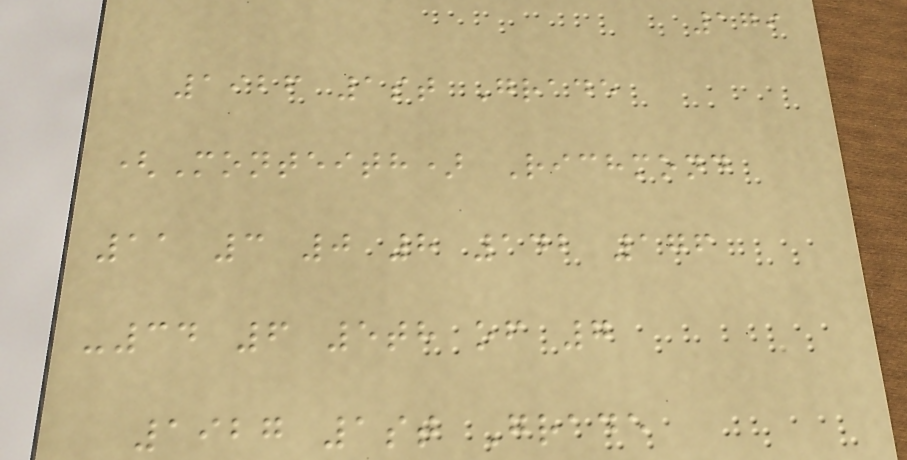179
1926 1st Grade
(Monteith) Richmond
11 3 0 8 142 176
-34 6 5th of 7
1927 1st Grade
